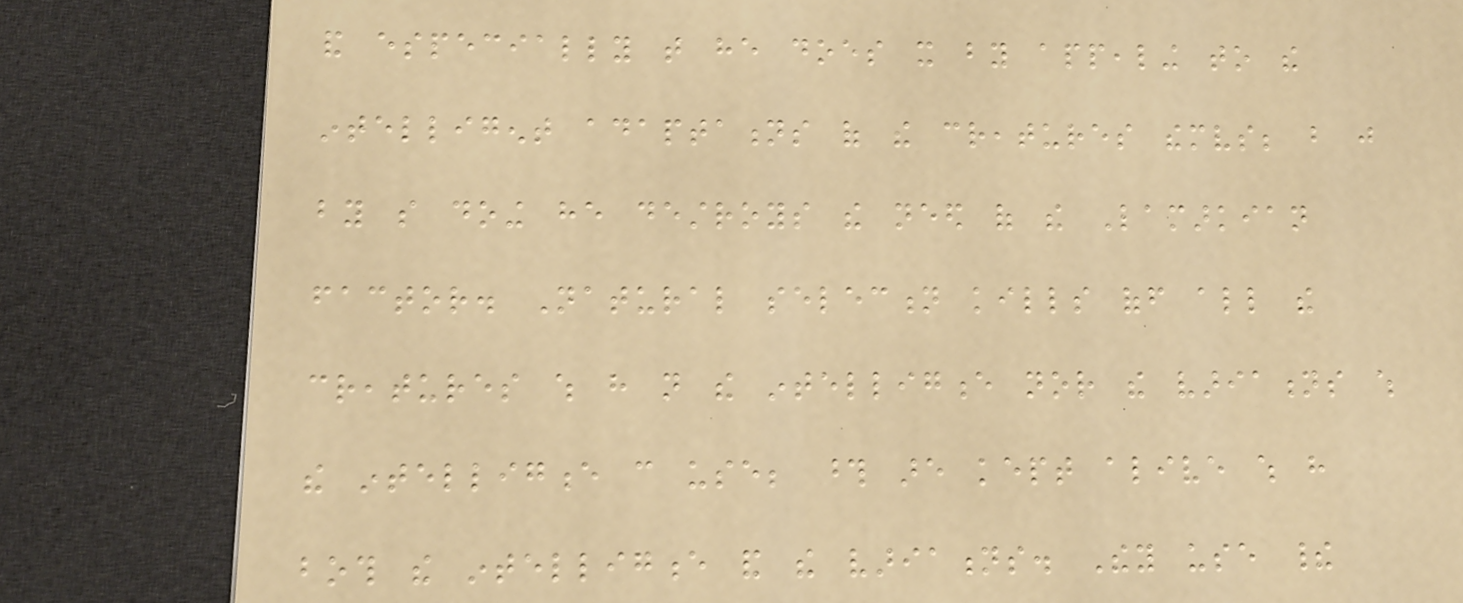and especially that he does it by appealing to the
intelligent adaptations of the creatures themselves; but just
by so doing he destroys the need of the Lamarkian
factor. Natural selection kills off all the
creatures which have not the intelligence nor the variations which
the intelligence can use; those are kept alive which have
both the intelligence and the variations. They use their
